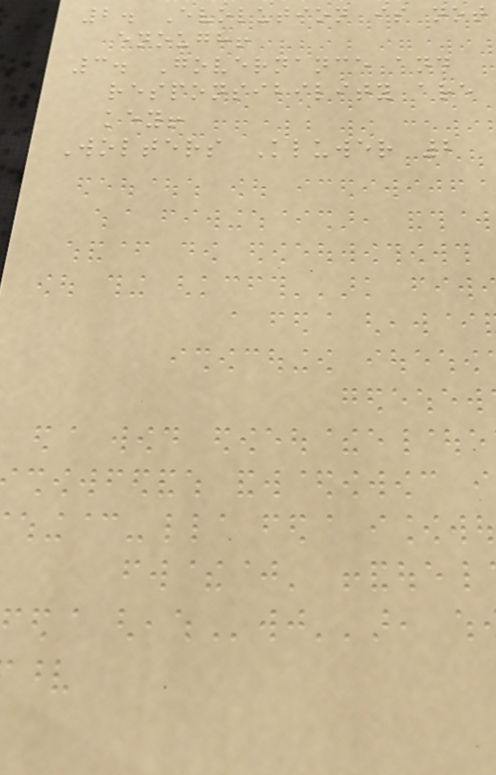2. Evolution is not
enough!
3. Governance and
responsibility are
key!
Wolters Kluwer 2
